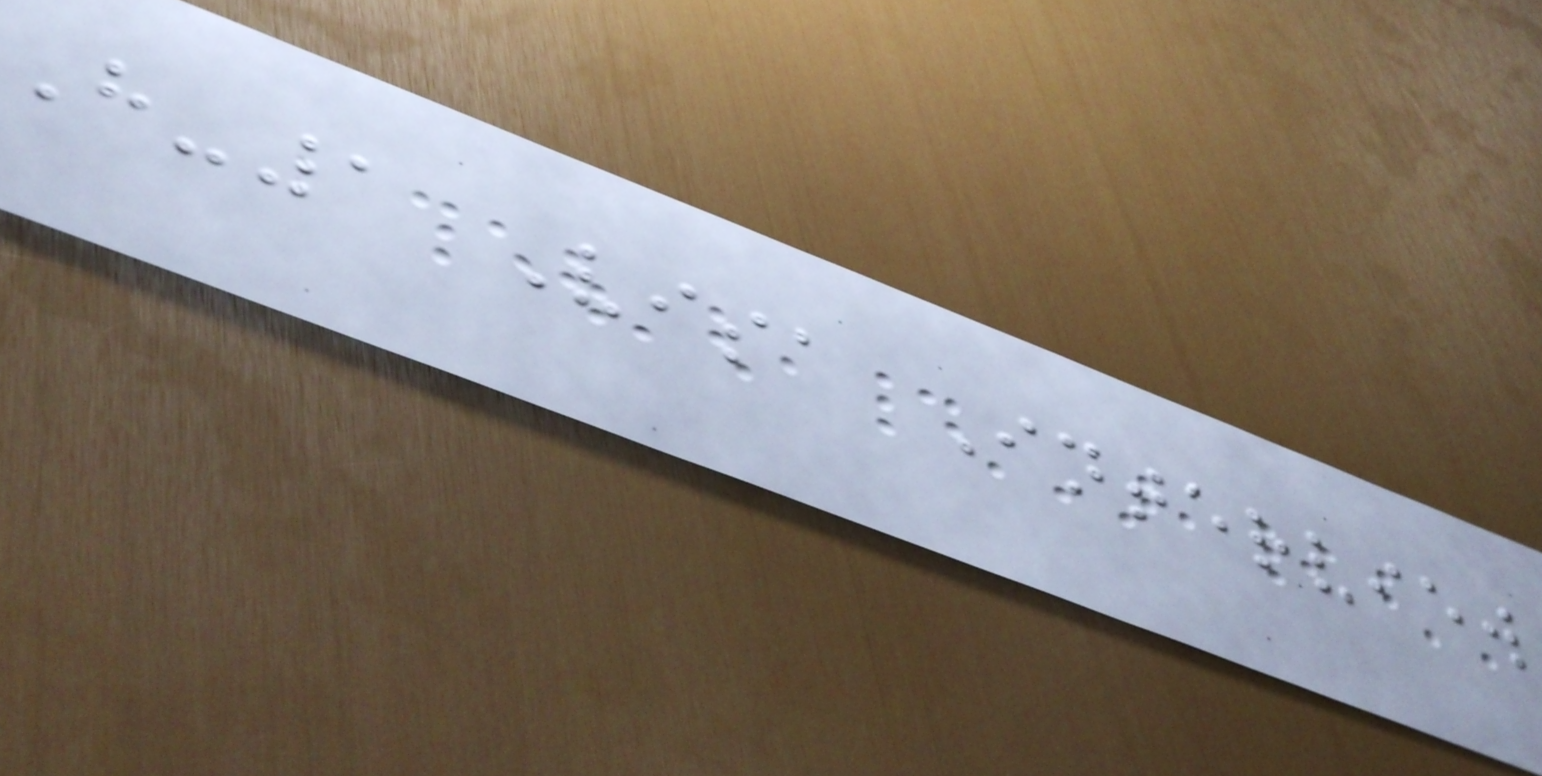H-1 Visa Interview
